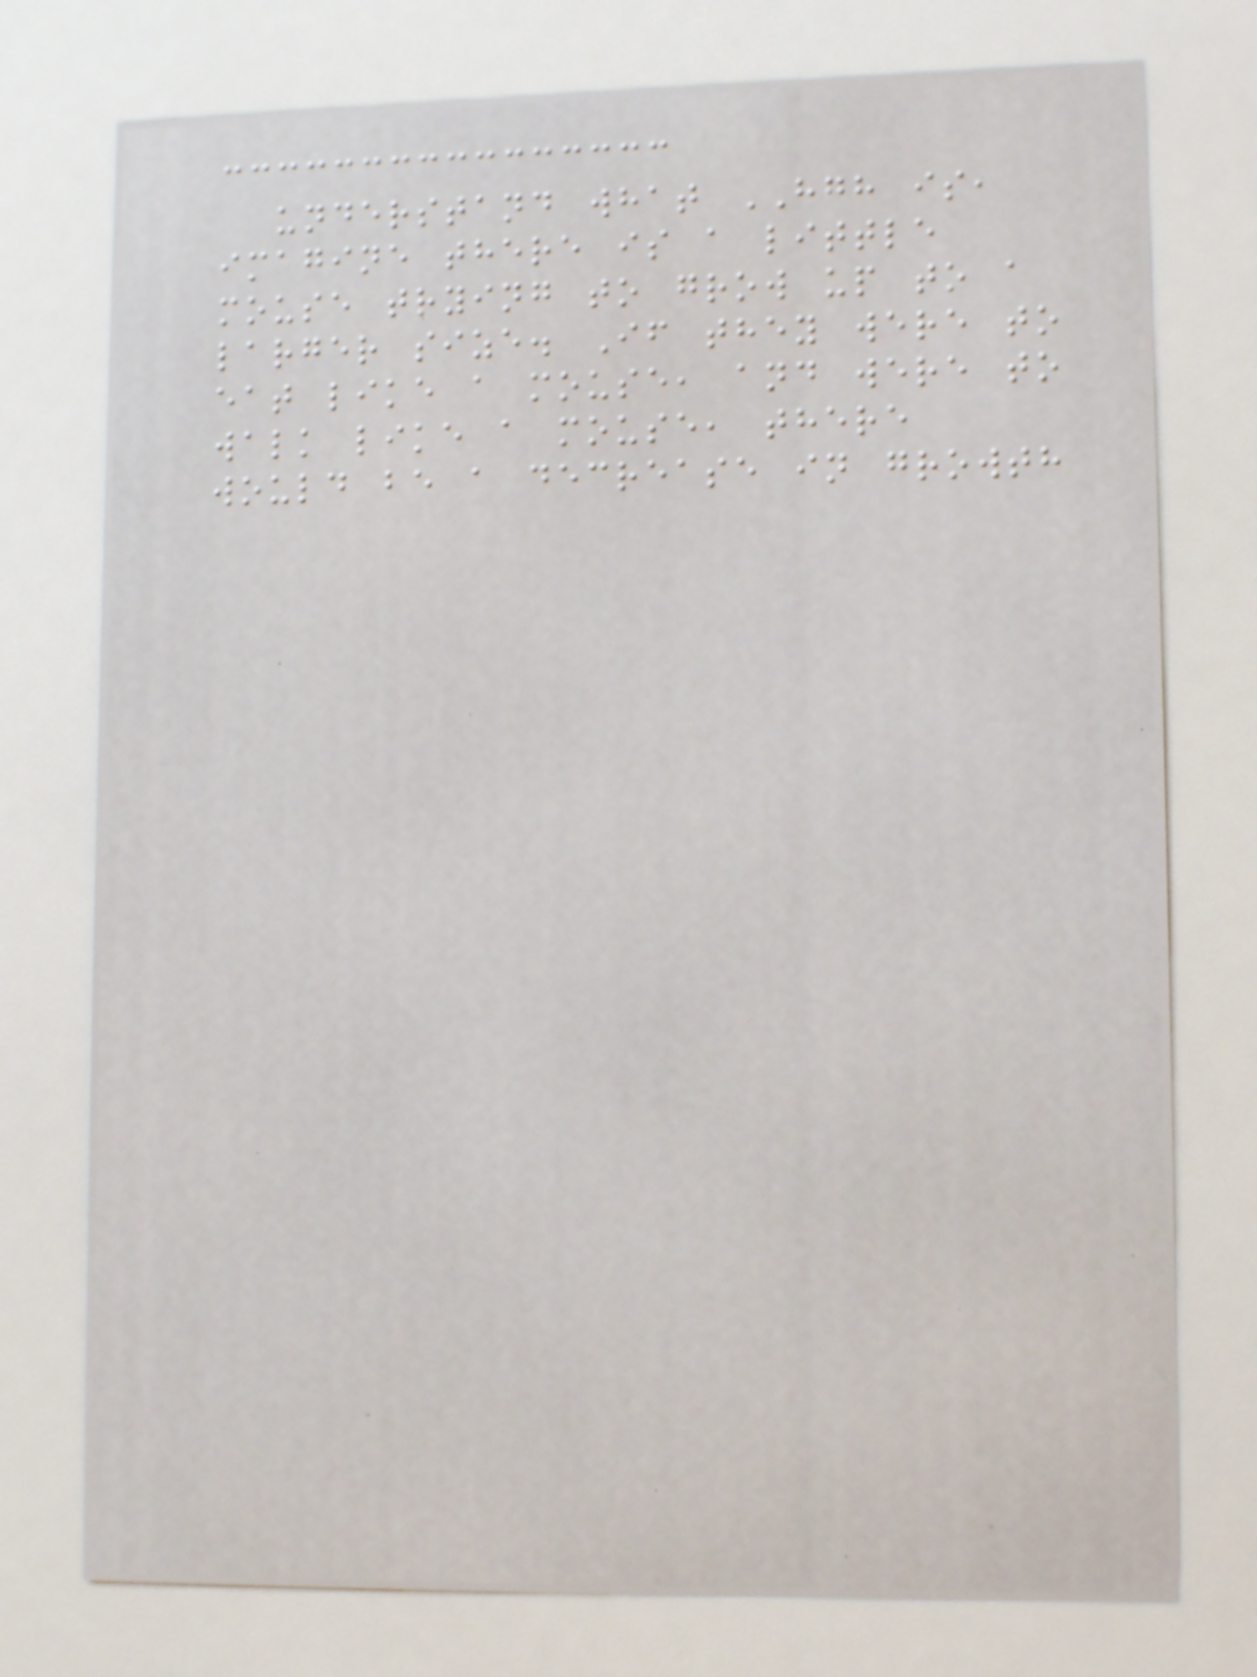understand what HGH is,
imagine there is a little
mouse trying to grow up to a
larger size. If they were to
eat like a mouse, and were to
walk like a mouse, there
would be a decrease in growth
